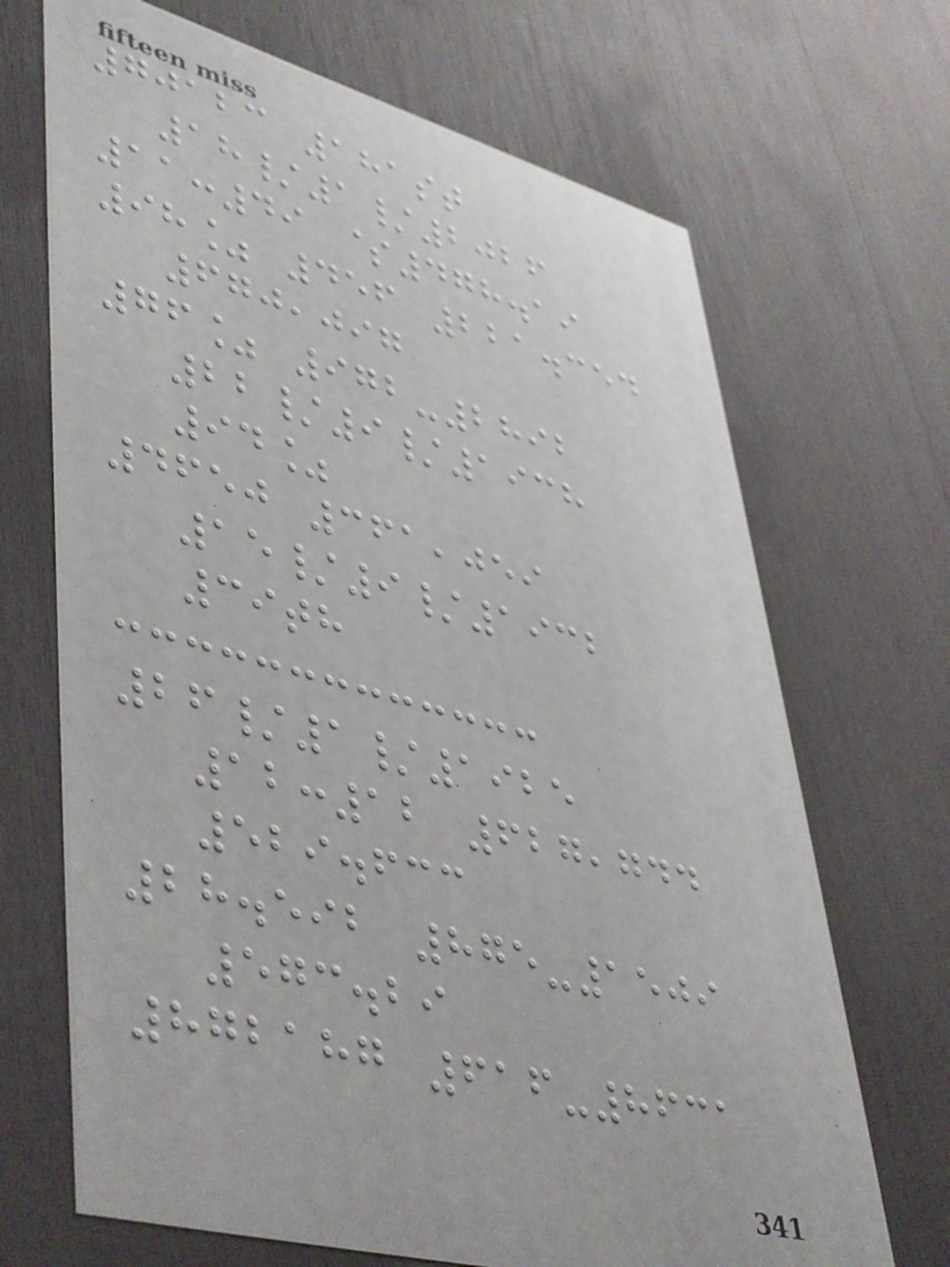70123 181st
18/1/2026
11:49 $478.19
98% 456 221.354
670,097
76% 972-2892
22/9/1938
94%
4650 361,059
15/9/1932
39th
26/1/1925
12:12 627,744
529.633
28.592 875-1509
573.29
872187 616-8631
